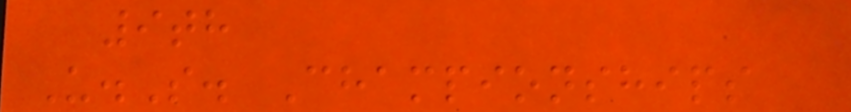9th
U.S. Championships
